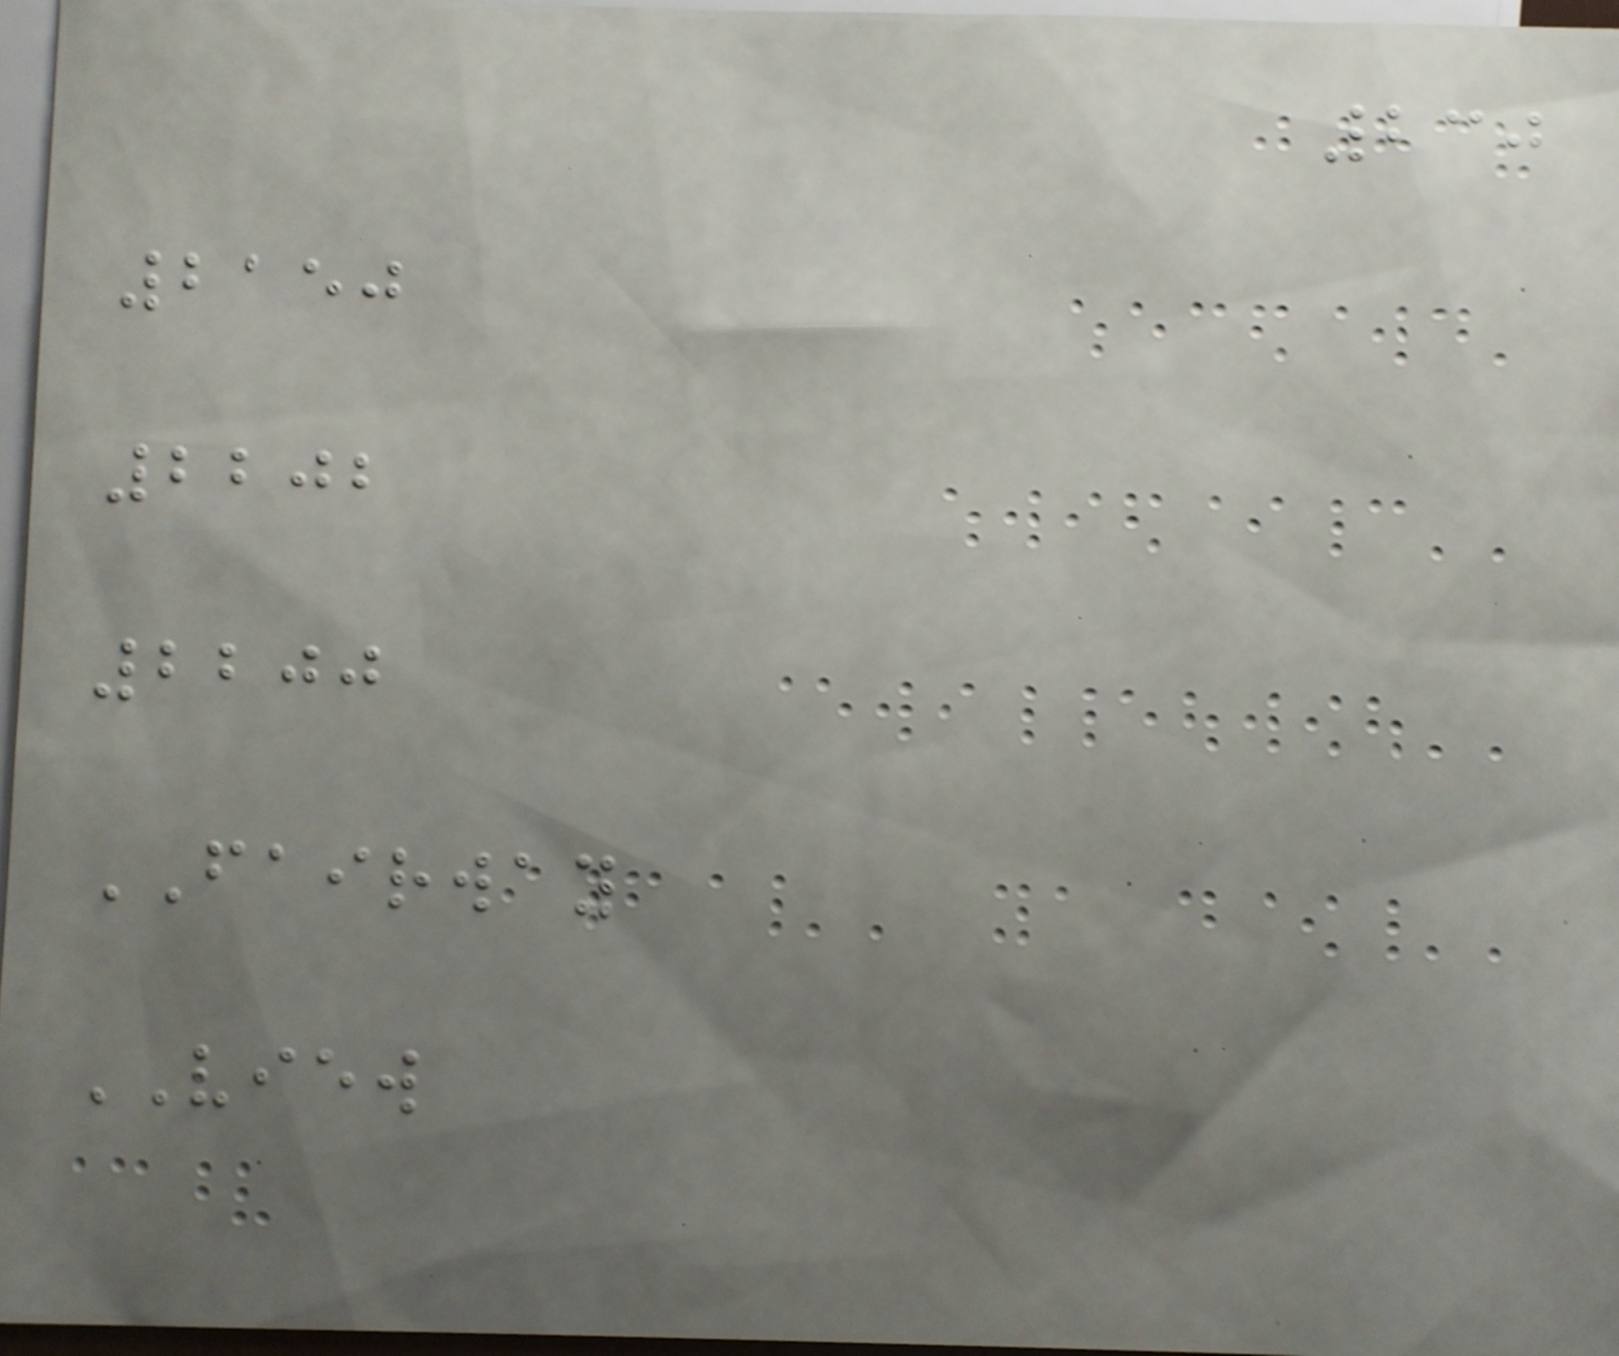230
2150
2202
2200
FAIRWAY
VIEW
